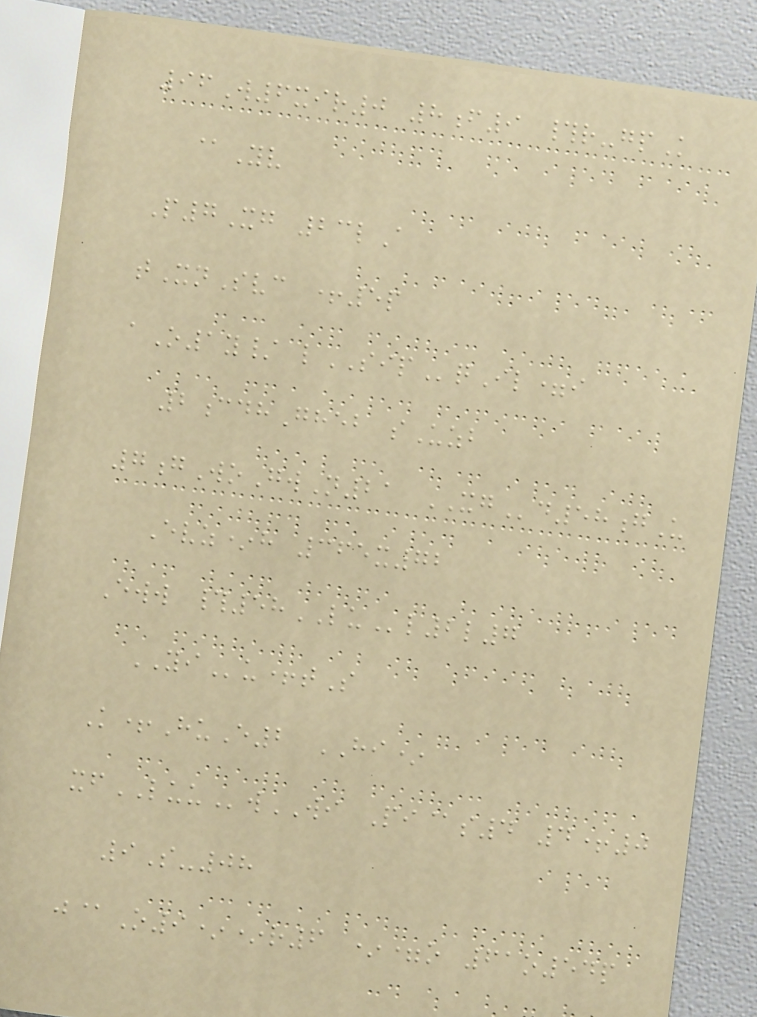96W6xir0 8f9 #r-gpK
@Yv
P7Xg 23lA
tXnSvc +5p
aO1y/ lSIPqIl=i
2cdhGheb sUzb
7gWoGwN21 XGd58gU
Evz*h 365x72
Eww #58LUl2l7
YIu+tS
K+HuE2 HI*
xfLUUwWI Pi@s4 4+0
9S-08
j@O9**r6 *=o 61o54p
